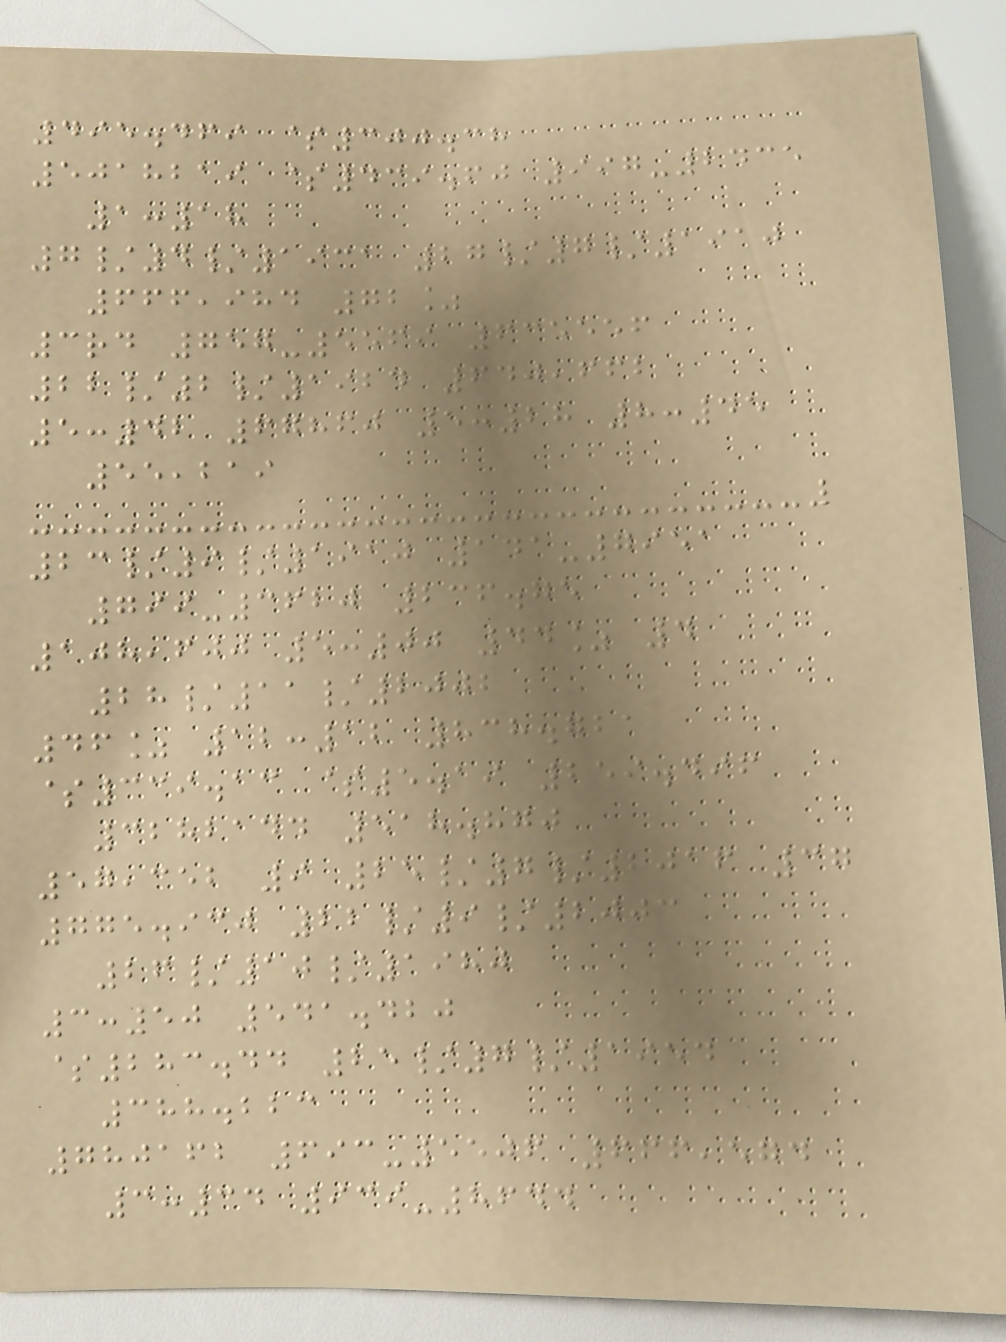495.469 $300.38
5018219 $439.60 997-2435
1:18
7/4/1931 27/7/1910
666,984 72%
3rd 757-5569 635556
22/2/1924 640,662
5:42 67860 5:28 8:45
55,219
23/9/1910 141-7951
799-3620 236.75
108,600 5:00 44% 4
28/11/2002
46% 12:12 838.721
$339.13 $5.19 259.496
3282144 518.870
57,352 9 25/7/2016 37
775.930 22/9/2003
26/10/1980
3:50 541.420
$283.44 25/7/1954
388.223
780162 693-5506 666,574
3:34 939-8644
